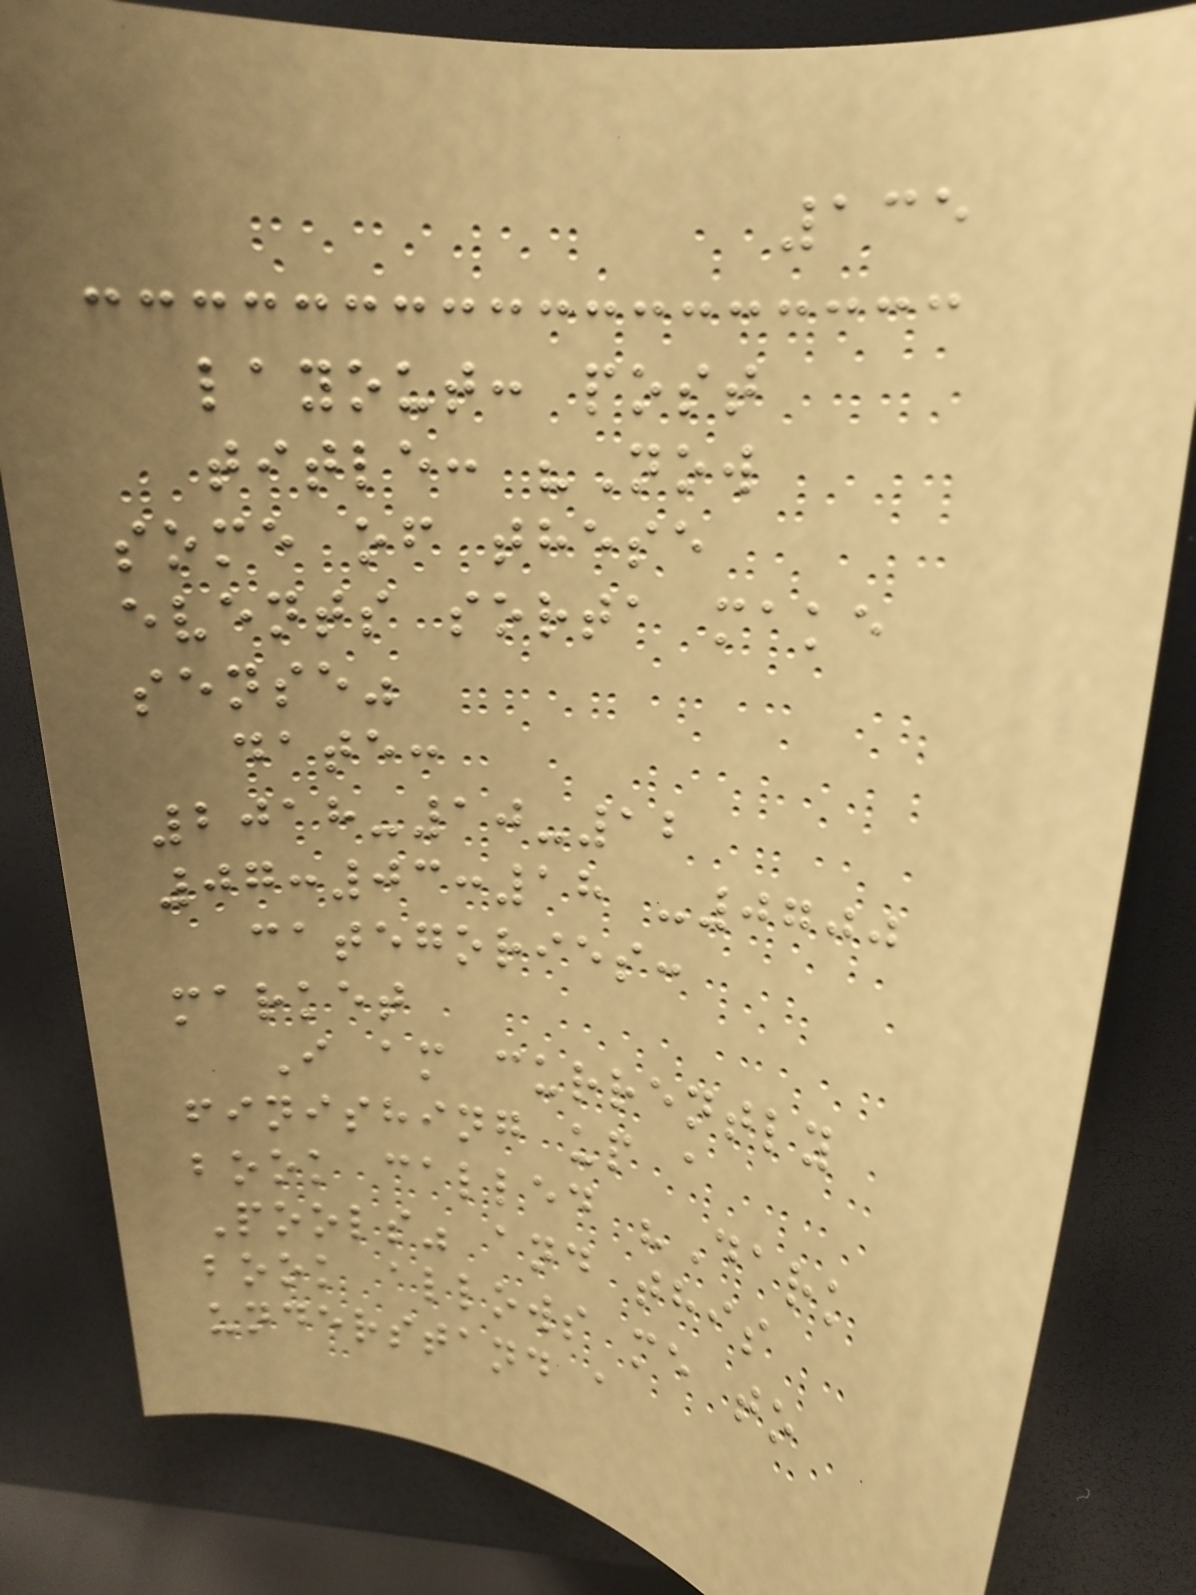135
layout: post
title: "Now
some of these
events sorta make
sense"
date:
2018-10-12
07:03:18 -0700
categories:
market
I am currently
finishing up a
book called "Dark
Pools" and this
book allows me to
understand a
